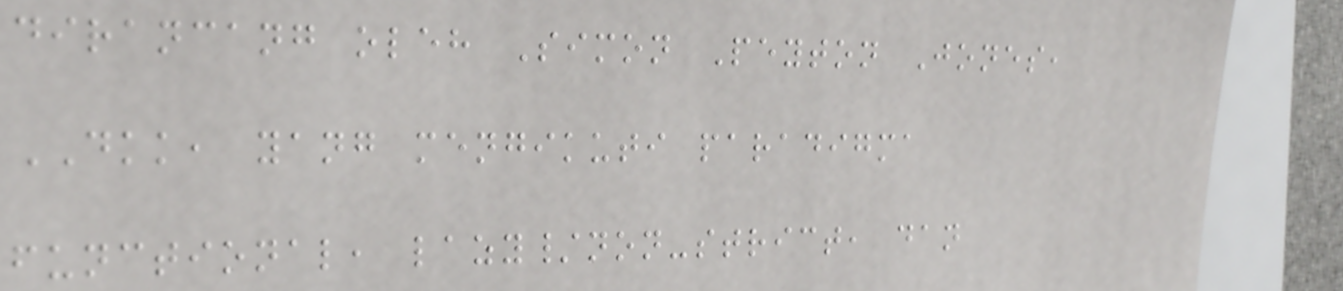dirancang oleh Simon Peyton Jones,
DKK, yang mengikuti paradigma
functional, lazy/non-strict, dan
